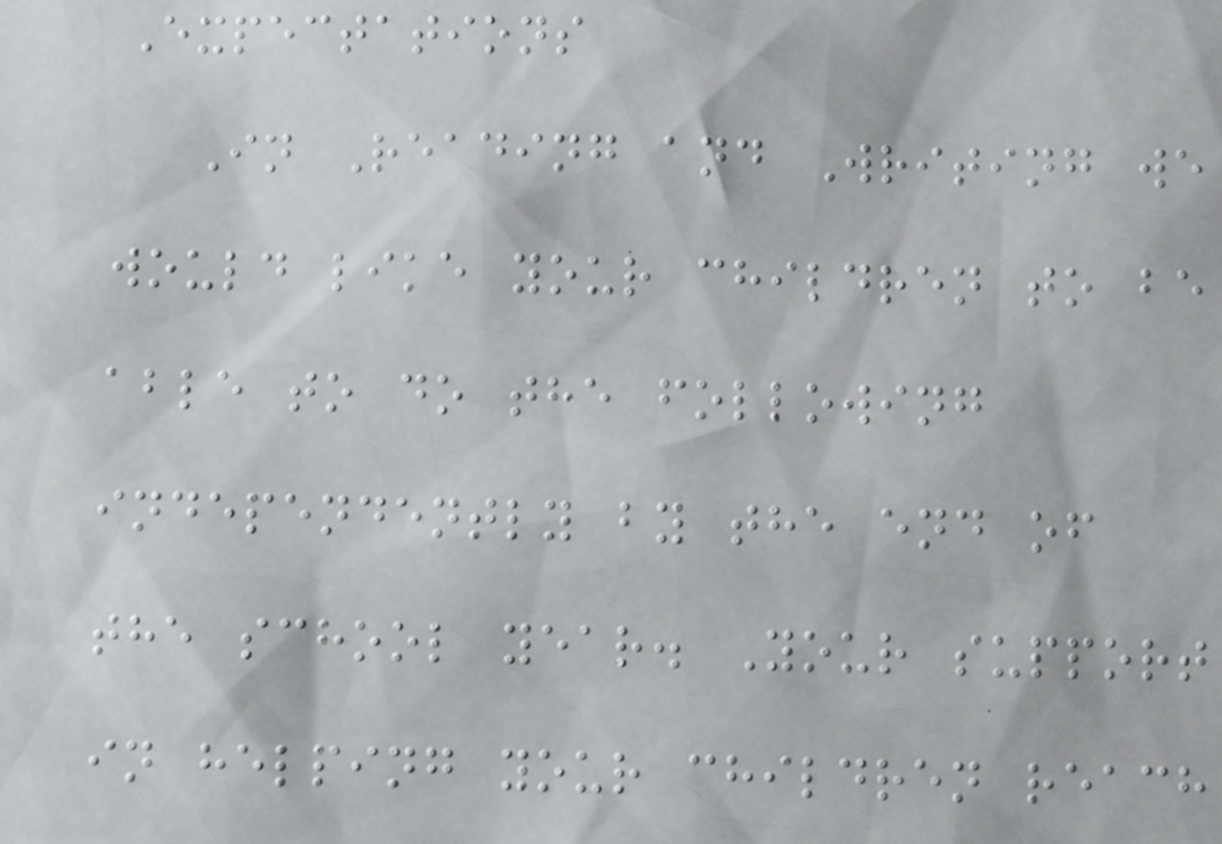Expectations
In Reading and Writing we
would like your children to be
able to do the following
independently by the end of
the school year. Your support
in helping your children reach
